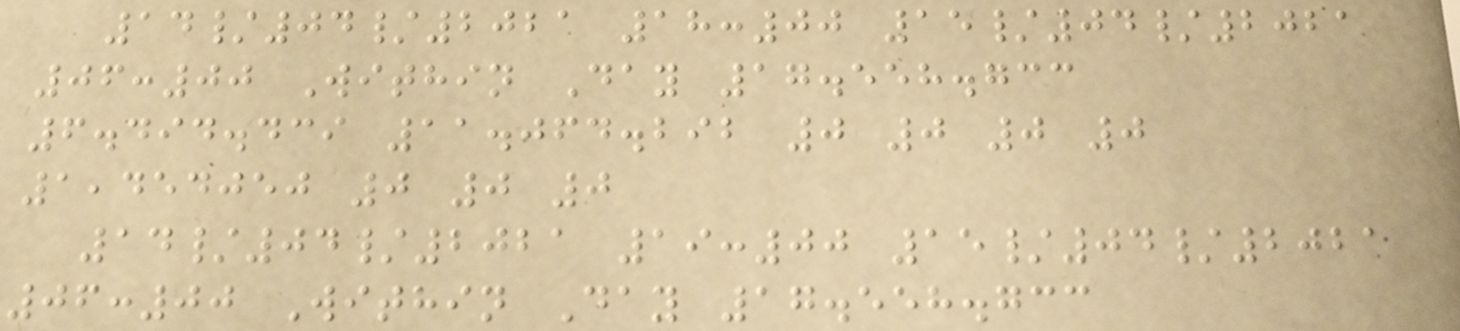14/04/2021 18:00 15/04/2021
06:00 Within Day 17.558.733
6.494.439 11.064.292 0 0 0 0
1,454050 0 0 0
14/04/2021 19:00 15/04/2021
06:00 Within Day 17.558.733
